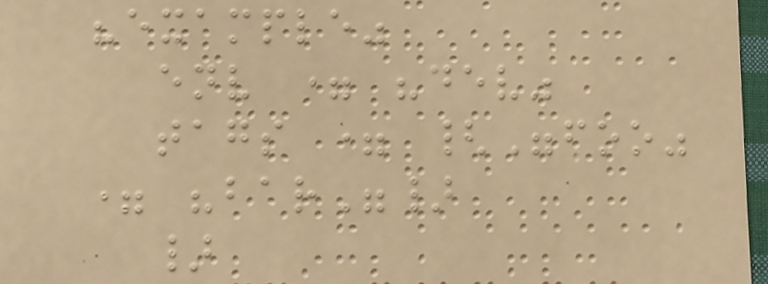"example"
env = "dev"
tags = {"foo"
= "bar"}
}
